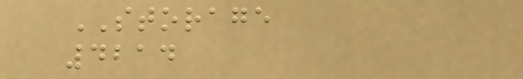STORAGE
4214
